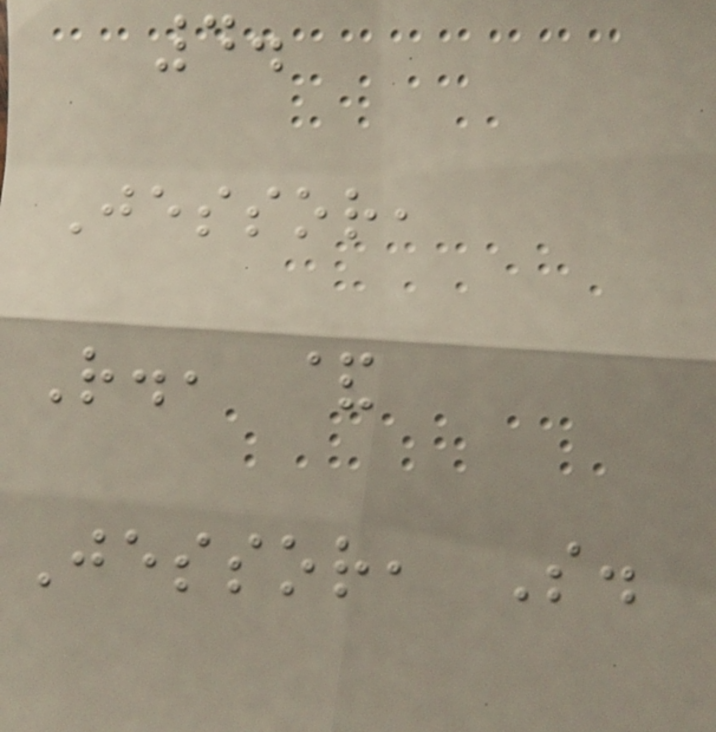4.
Jessor,
R., &
Jessor, S.
